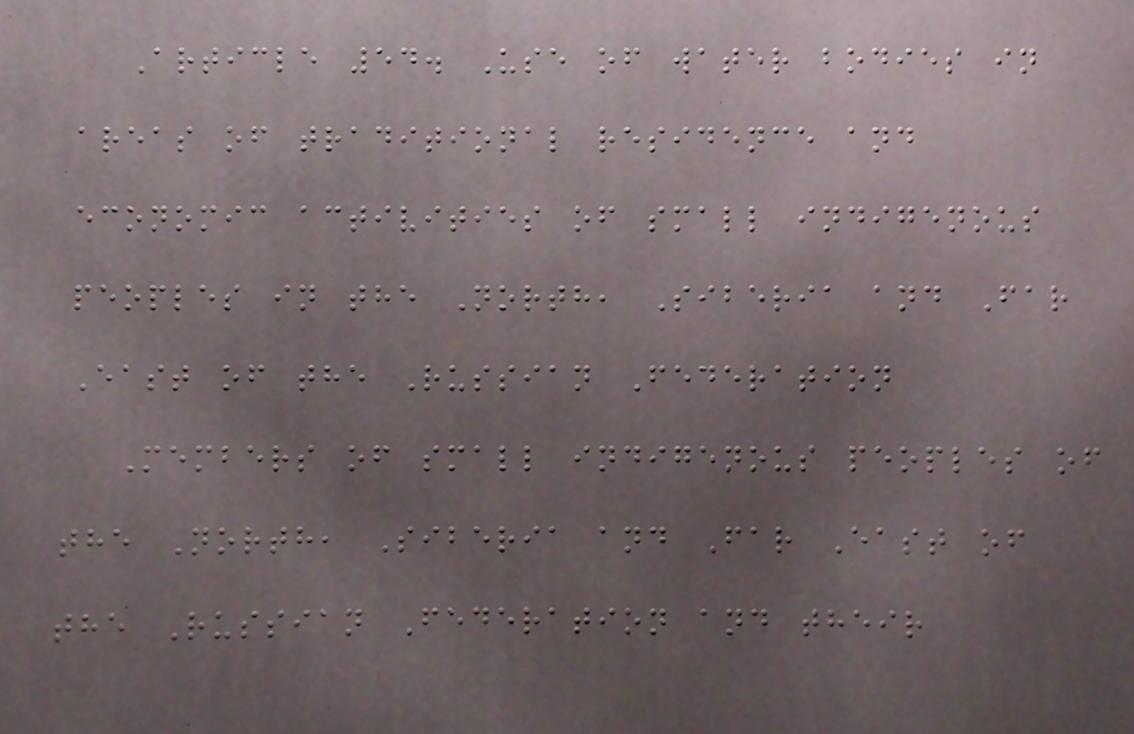Article 54. Use of water bodies in
areas of traditional residence and
economic activities of small indigenous
peoples in the North, Siberia and Far
East of the Russian Federation
Members of small indigenous peoples of
the North, Siberia and Far East of
the Russian Federation and their
